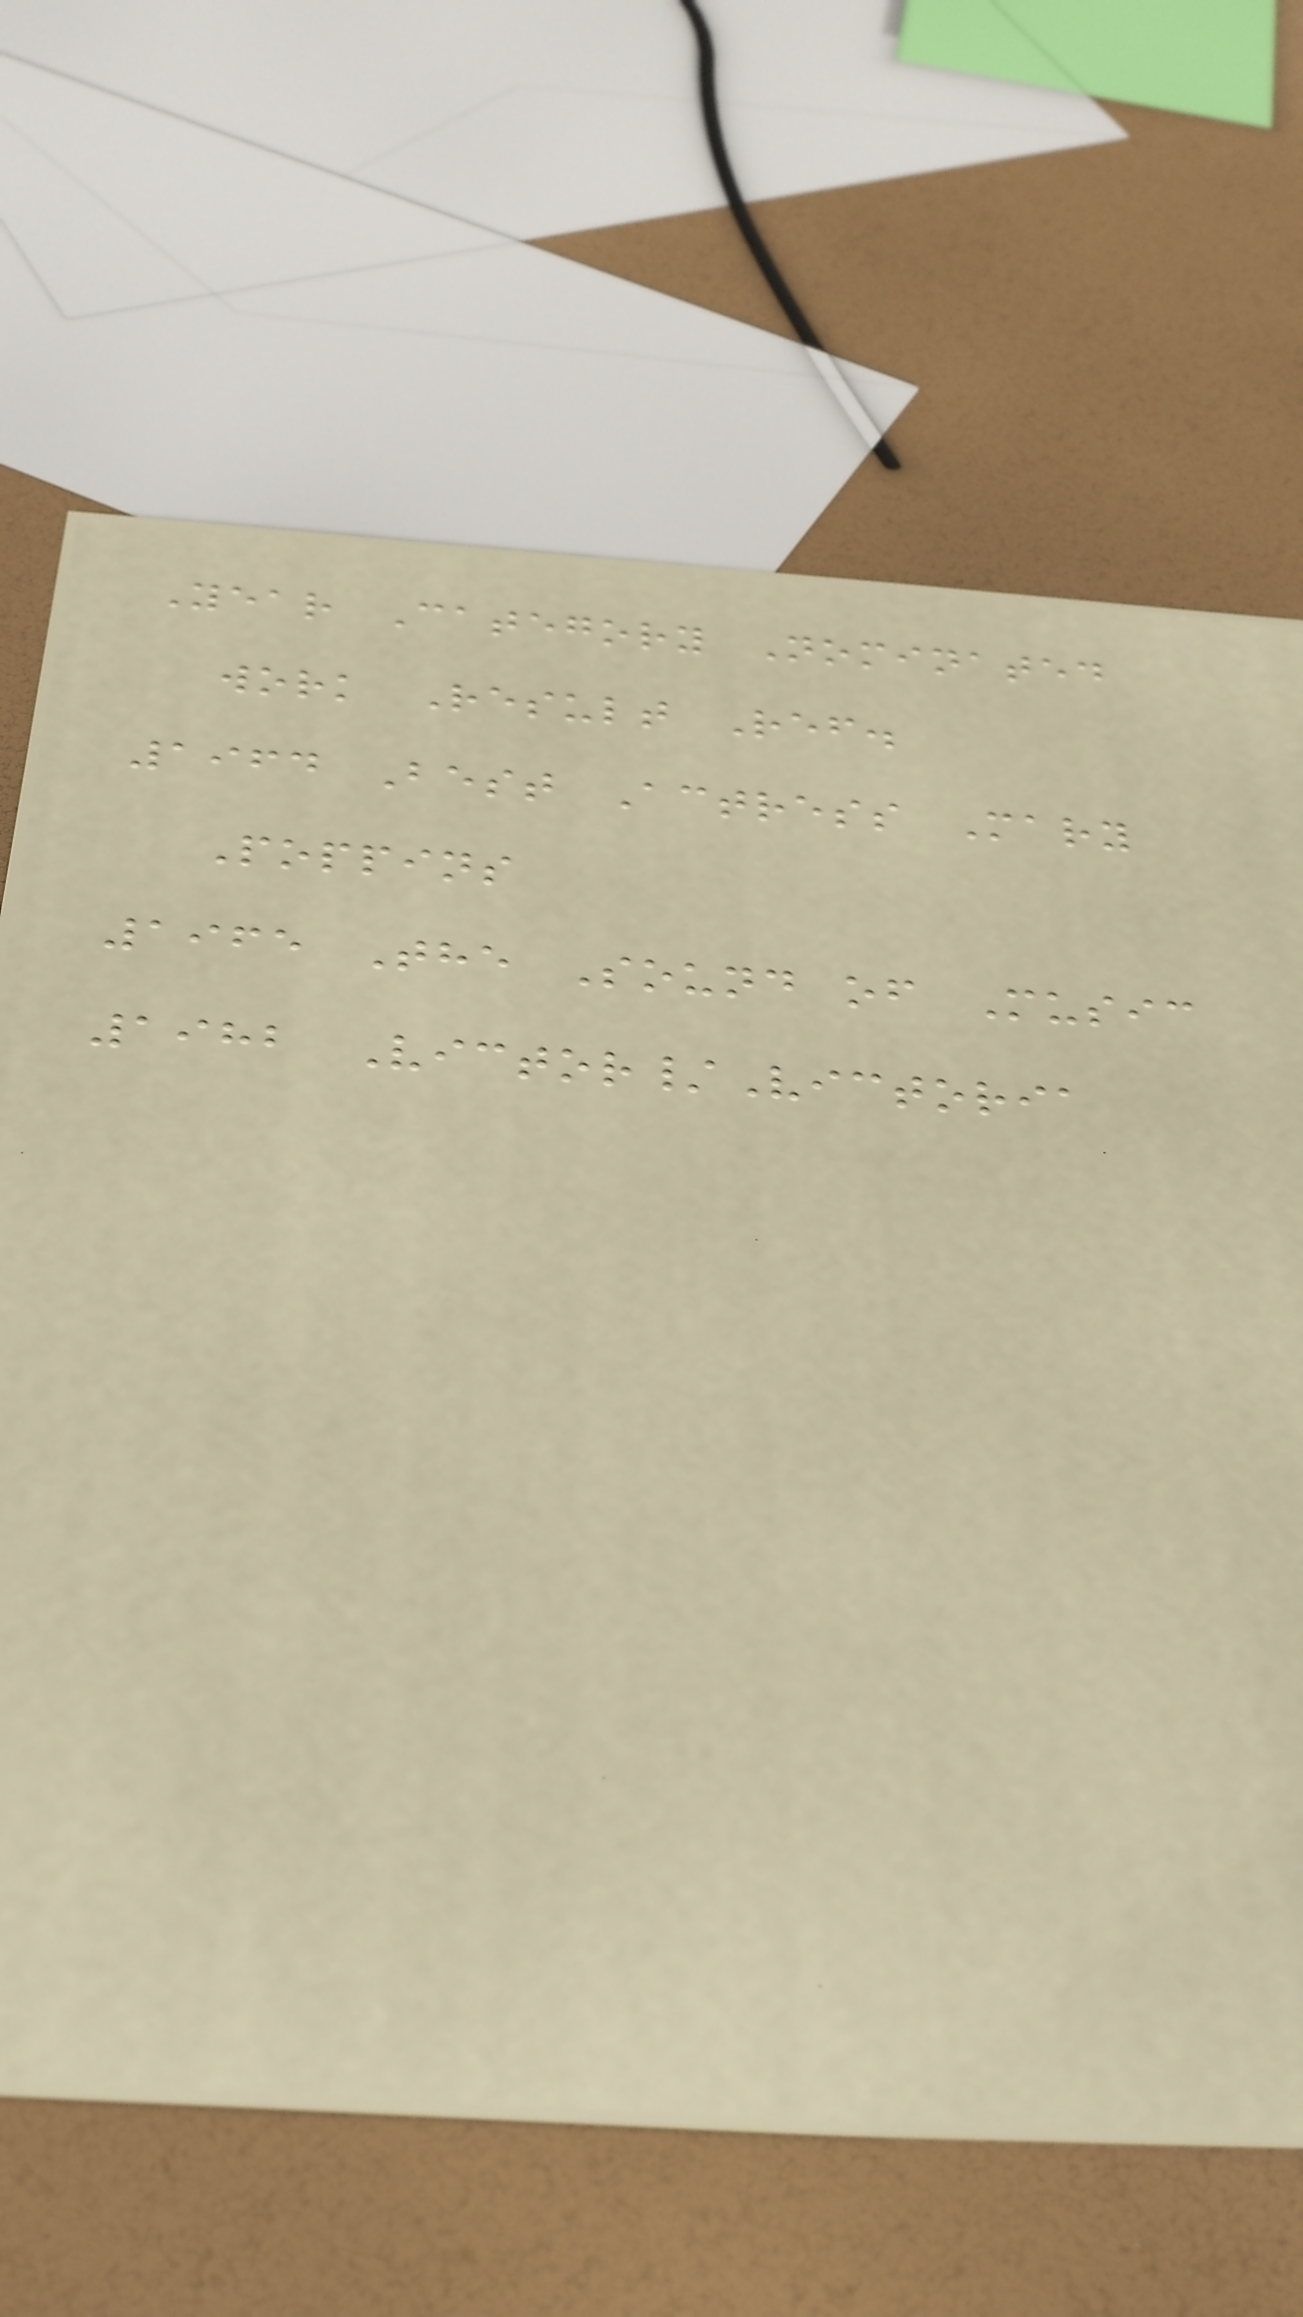Year Category Nominated
work Result Ref.
1964 Best Actress Mary
Poppins
1965 The Sound of Music
1982 Victor/Victoria
